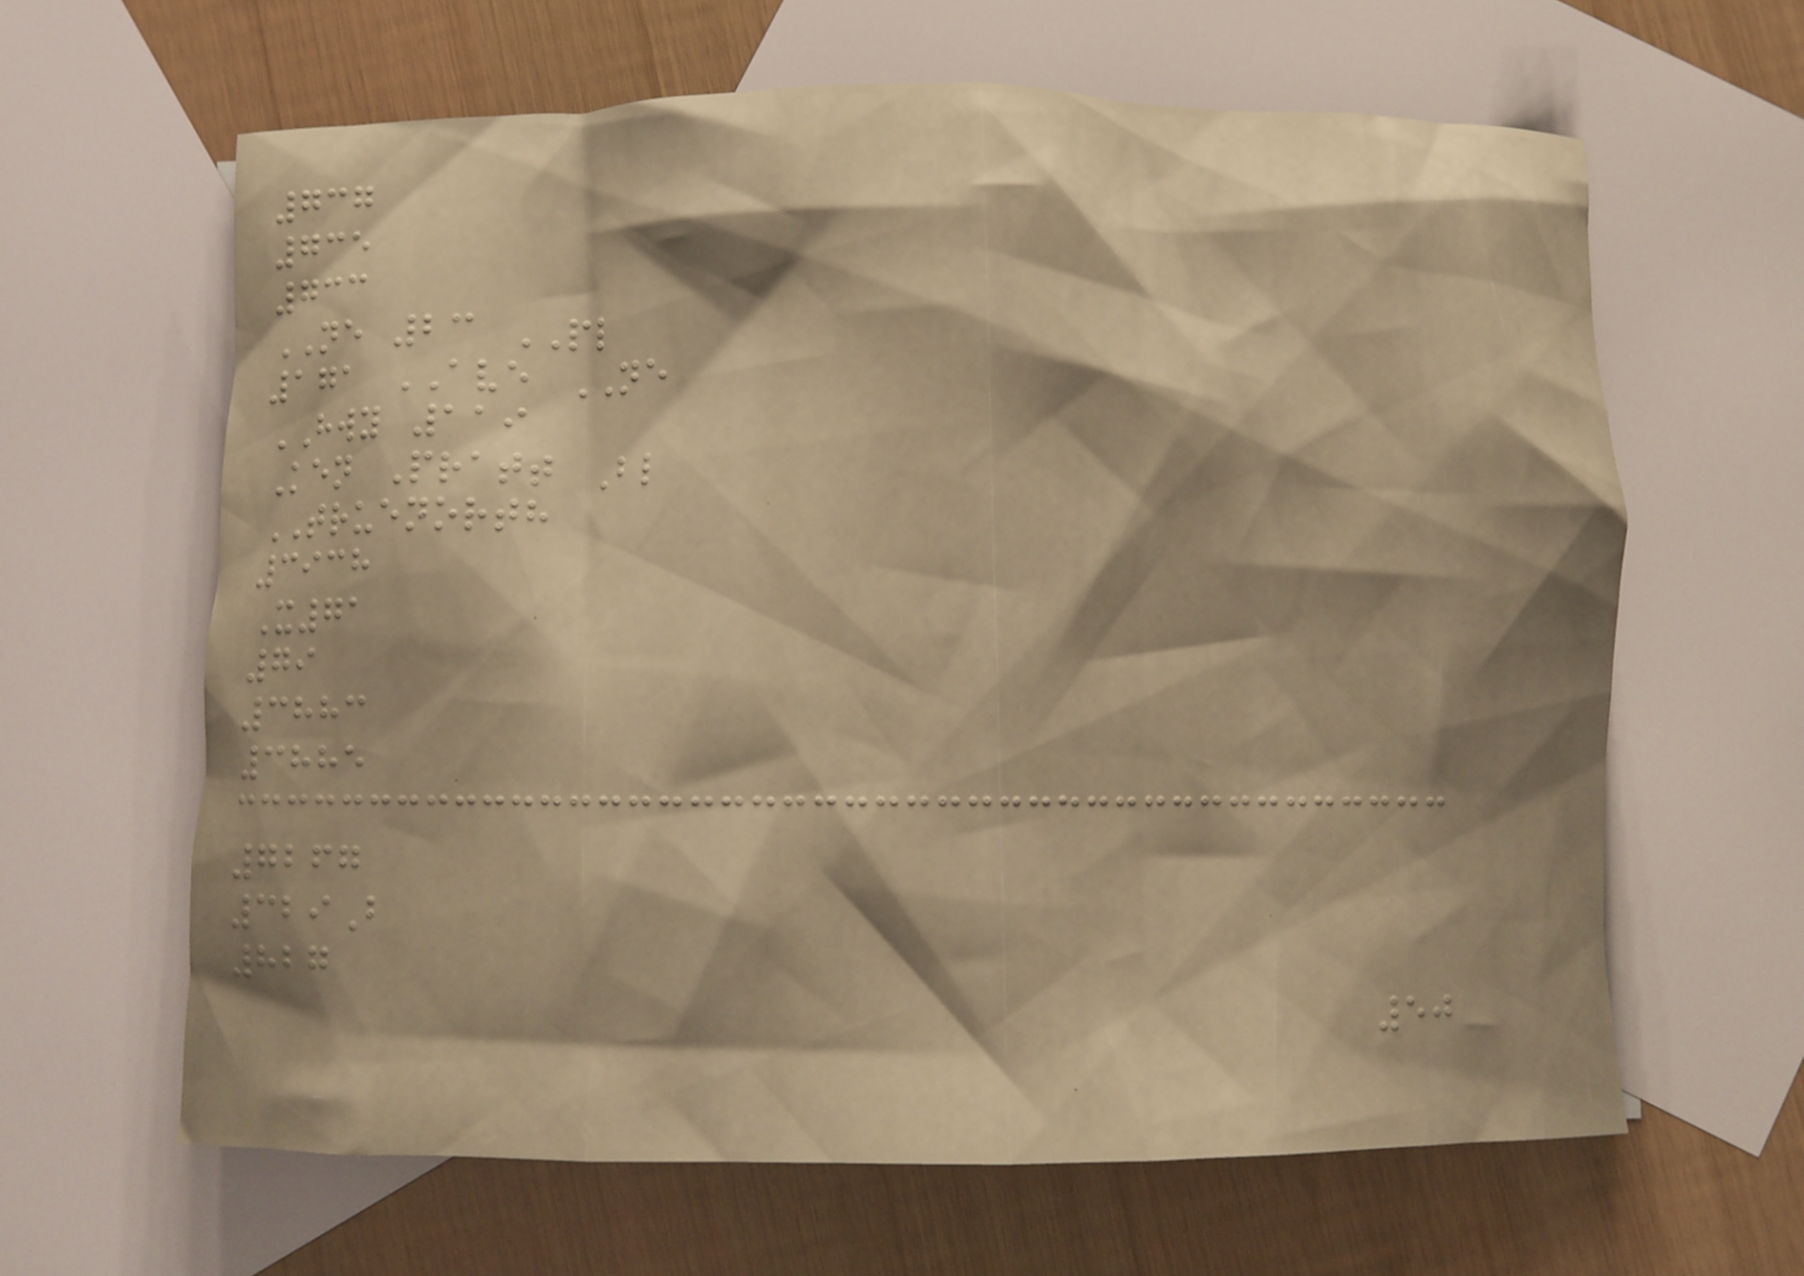737
735
733
NE 23 PL
171 AVE NE
HWY 119
Ken Pratt Bl
TRUENORTH
3938
X71
79
3883
3885
7267
329B
827
50
